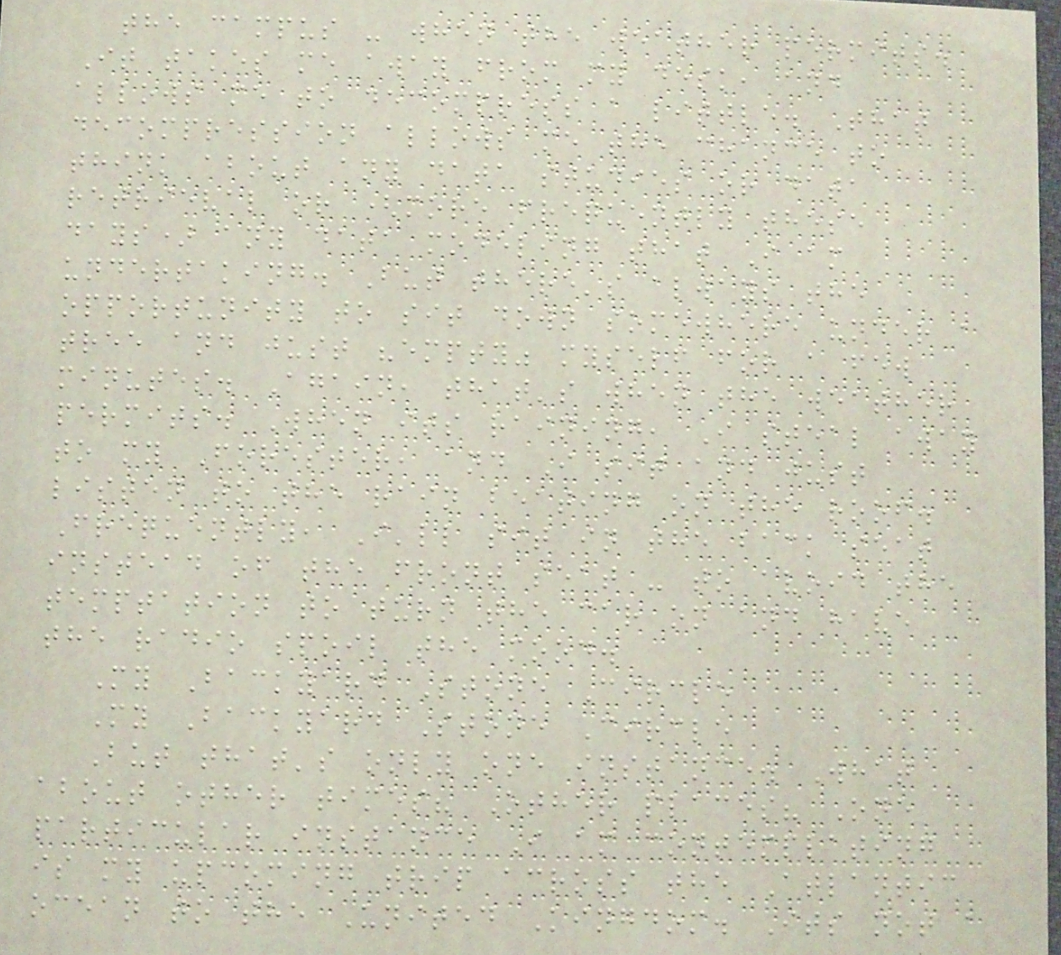the campus - when the weather permits.
It takes me away from my desk, and
allows me to decompress a little. That
decompression allows me the chance to
think about any data studies or data
retrieval or (more frequently these
days) any data modeling that I am
undertaking. But there's always the
opportunity to sit down somewhere under a
tree and just "empty" myself for a few
minutes. Again, that's when the weather
permits. When its raining, I steal away
to my Forester, and I sit and just
listen to the rain beating on the roof.
Frequently, I'll sit in the back seat
instead of the front seat - to avoid the
temptation to turn the car on and have
the radio spoil the mood.
My Backyard Stone Circle
My Backyard Stone Circle
But that's only one instance. What
about other times? Other places? One
particular instance I am contemplating
is my upcoming trip across the Atlantic
ocean to the United Kingdom. Its not a
